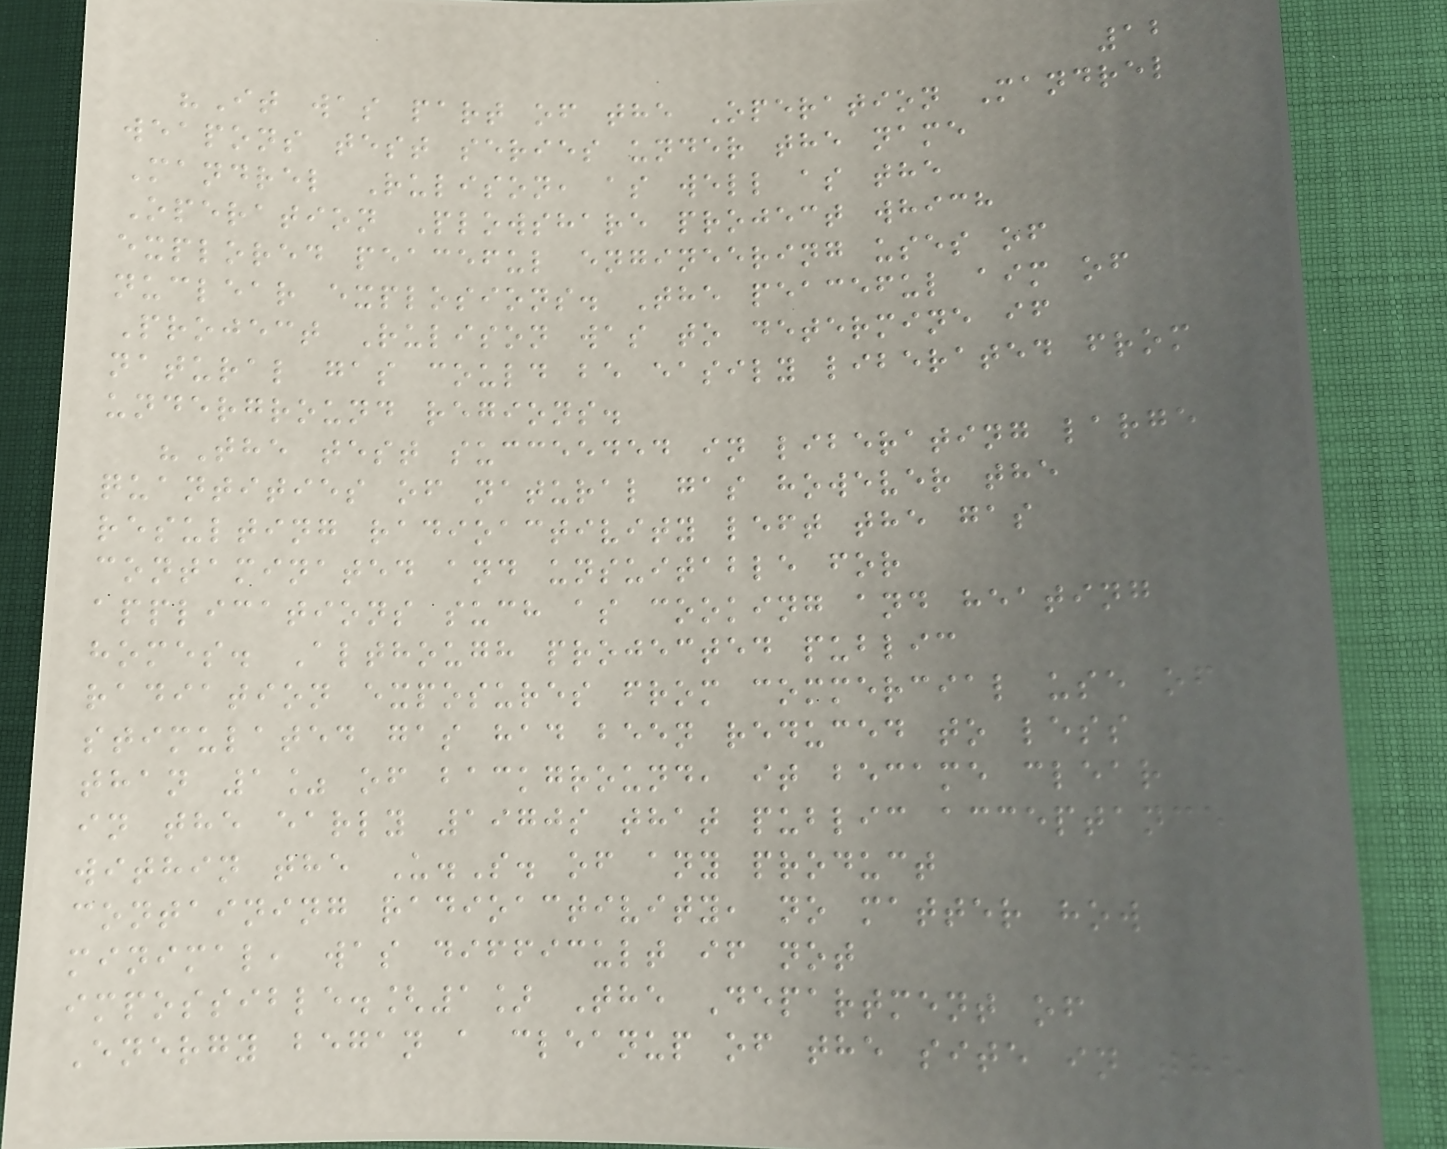12
"It was part of the Operation Mandrel
weapons test series under the name
Mandrel Rulison, as well as the
Operation Plowshare project which
explored peaceful engineering uses of
nuclear explosions. The peaceful aim of
Project Rulison was to determine if
natural gas could be easily liberated from
underground regions.
"The test succeeded in liberating large
quantities of natural gas however the
resulting radioactivity left the gas
contaminated and unsuitable for
applications such as cooking and heating
homes. Although projected public
radiation exposures from commercial use of
stimulated gas had been reduced to less
than 1% of background, it became clear
in the early 1970s that public acceptance
within the U.S. of any product
containing radioactivity, no matter how
minimal, was difficult if not
impossible.[1] The Department of
Energy began a cleanup of the site in the
